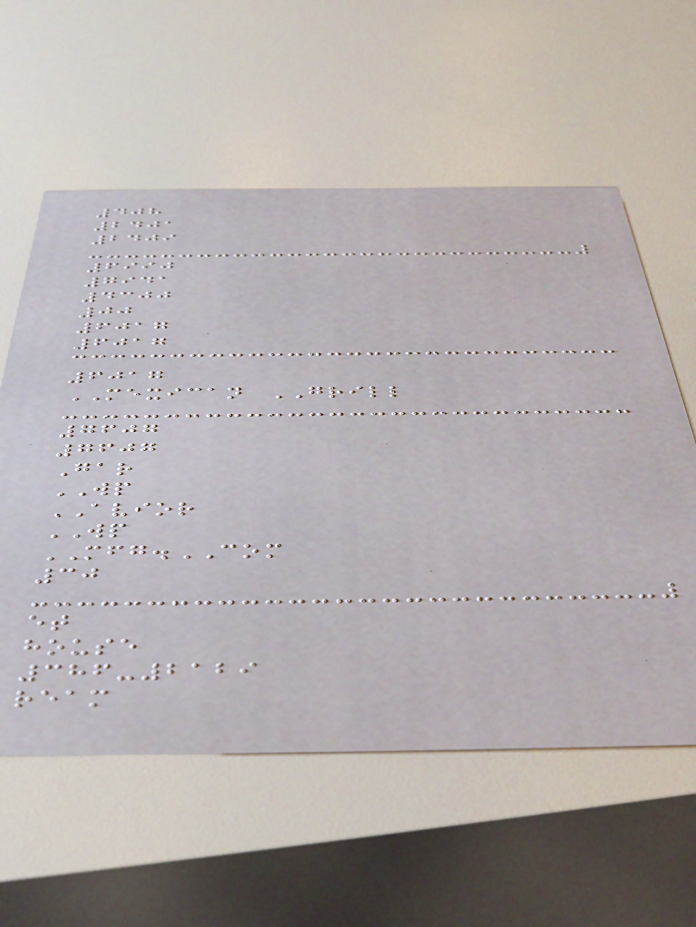408
2401
2409
6990
7941
4300
00
6017
6017
6017
MEXICAN GRILL
7607
7607
Gar
WP
AVIOR
WP
MFG.COM
30
et
house
386-2129
ream
